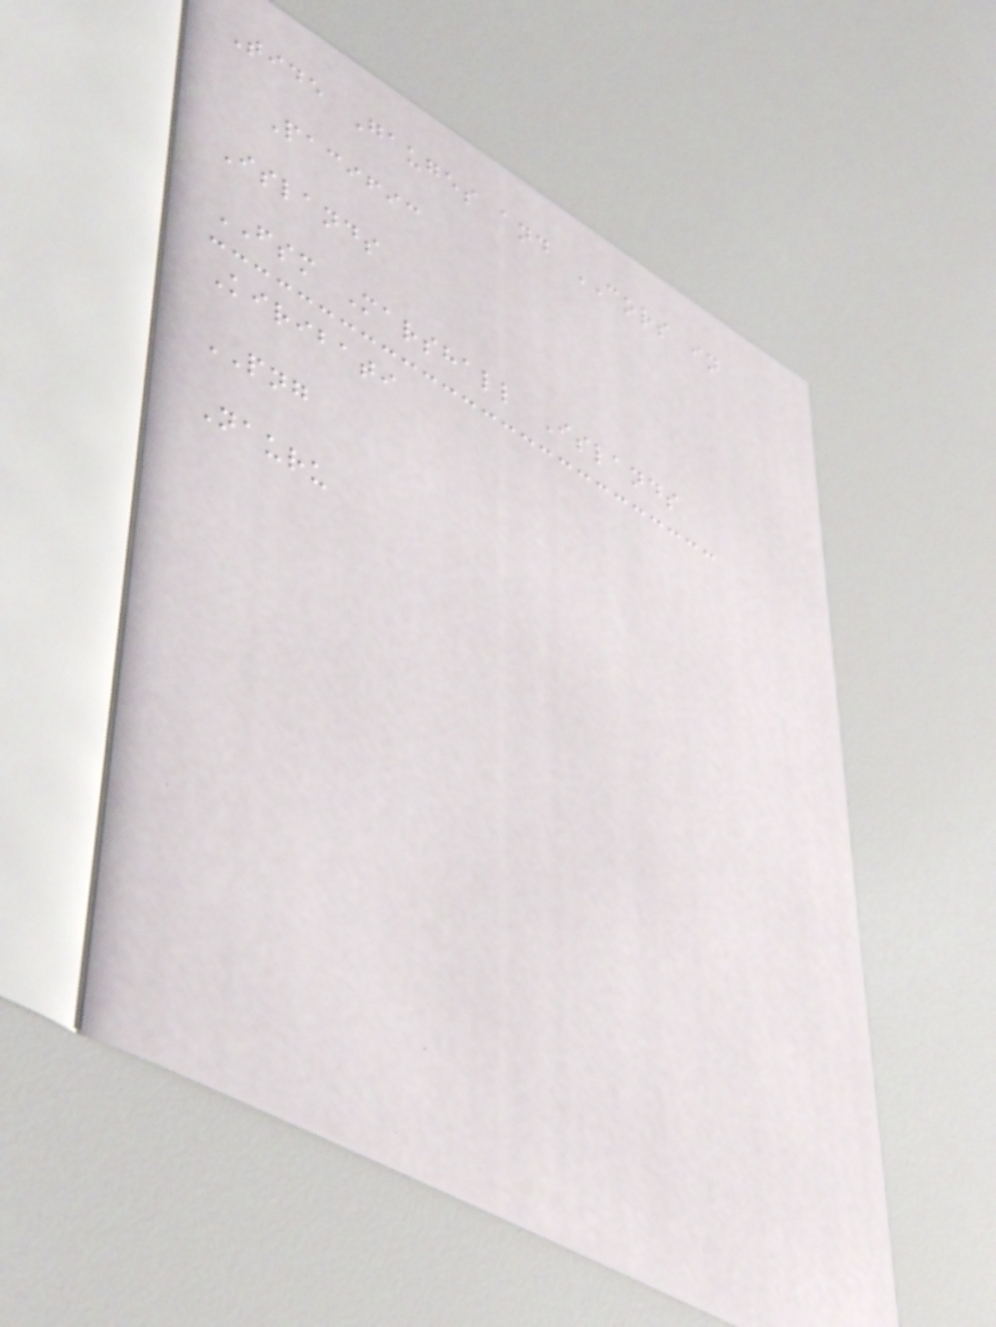Tide Gauges and CORS in
Pacific
Islands
FSM Marshall Islands
Kiribati
PNG
Nauru
